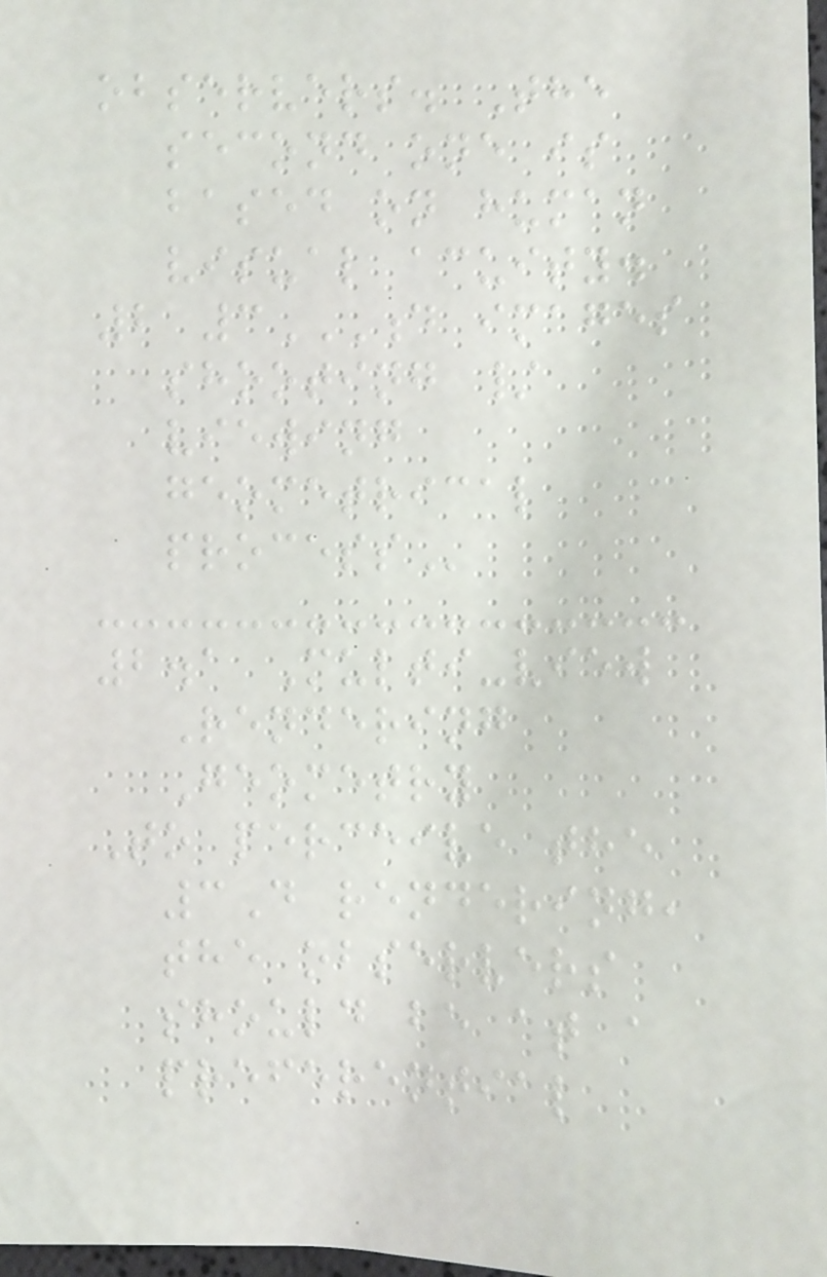observers. The
second one is
based on human
visual acuity.
2 3D IMAGES
SHOOTING /
VIEWING
GEOMETRICAL
PROCESS
2.1 Multi-view
Rendering
Geometry
To perceive the
3D rendering,
the observers
should be at a
preferential
